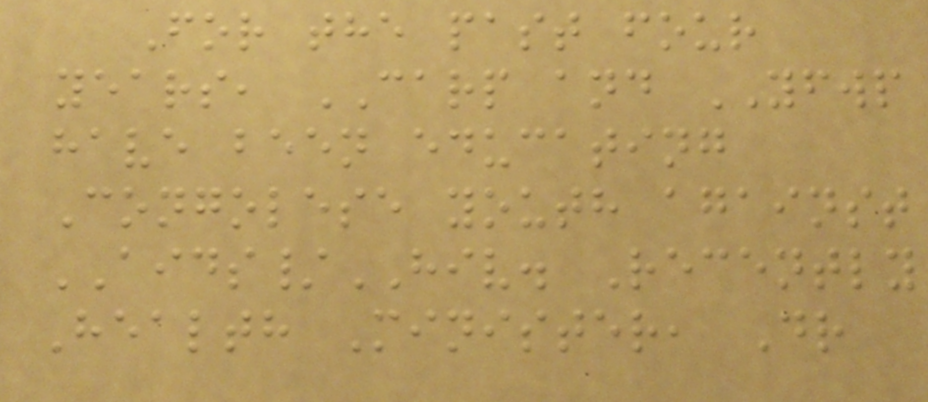For the past four
years, CARP and YFWP
have been educating
Congolese youth against
AIDS/HIV. Recently
Health Minister, Dr
